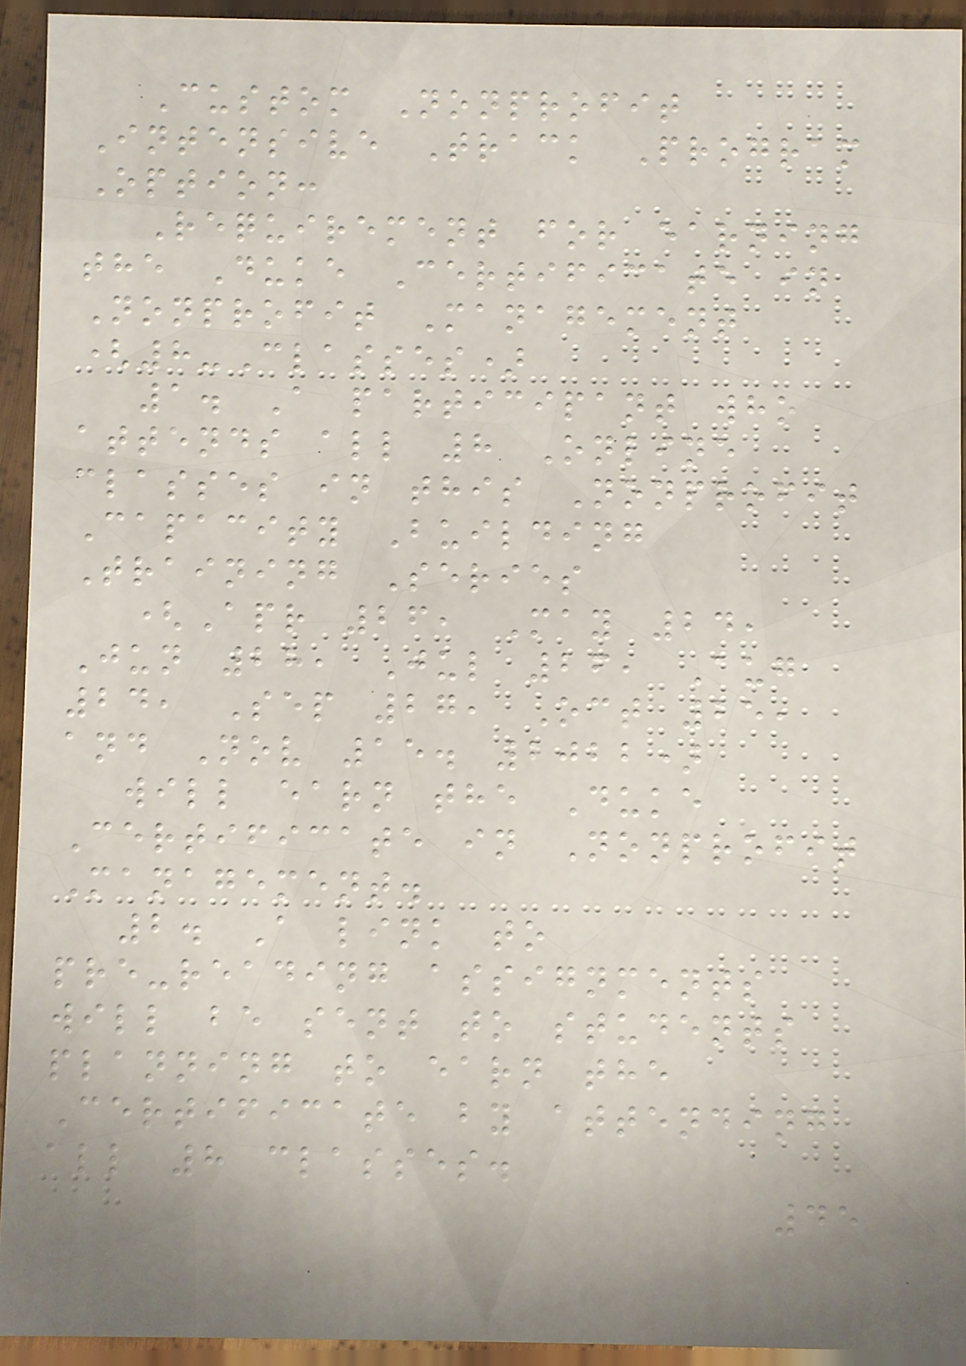Custom Nonprofit
Intensive Track Program
Option:
Requirement for earning
the Duke Certificate in
Nonprofit Management
(8-Classes)
1. A participant who
attends all 8 Online
classes in this Nonprofit
Capacity Building
Training Series
(Apr 26, May 24,
Jun 28, Jul 26, Aug
24, Sep 27, Oct 25,
and Nov 15. 2022)
will earn the Duke
Certificate in Nonprofit
Management.
2. A link to
pre-reading assignments
will be sent to students
planning to earn the
Certificate by attending
all 8 classes.
45
